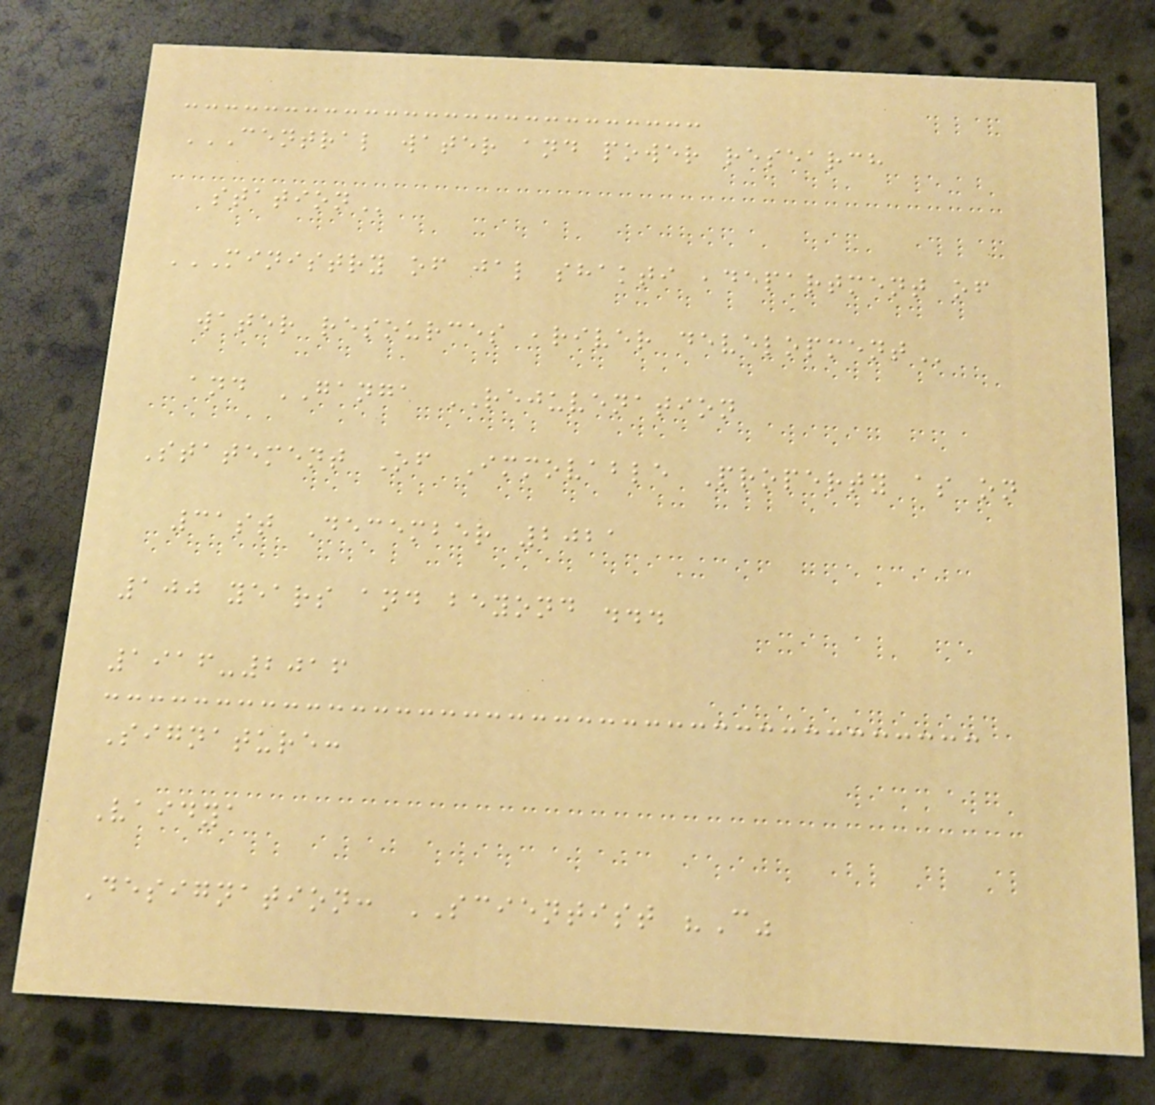CENTRAL WATER AND POWER RESEARCH
STATION
MINISTRY OF JAL SHAKTI ,DEPARTMENT OF
WATER RESOURCES ,RIVER DEVELOPMENT
and GANGA REJUVENATION
Statement Of Immovable Property as on
31st December 2021
100 years and beyond ...
1916-2016
Signature:
Vaidya
Designation: SCIENTIST "C"
